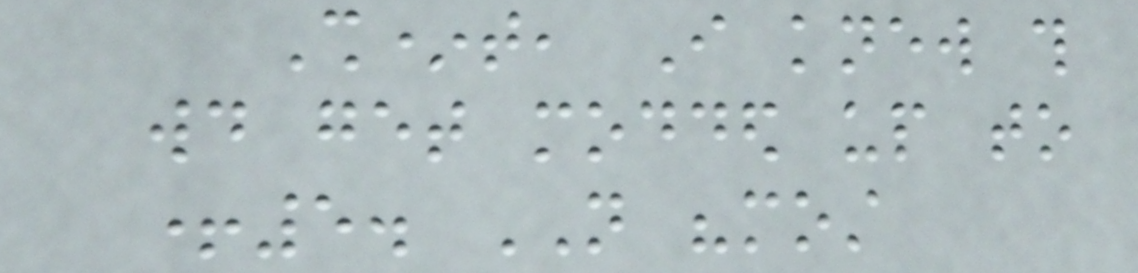Sh*t, I knew this
would get modded up to
+5. NOT "most
